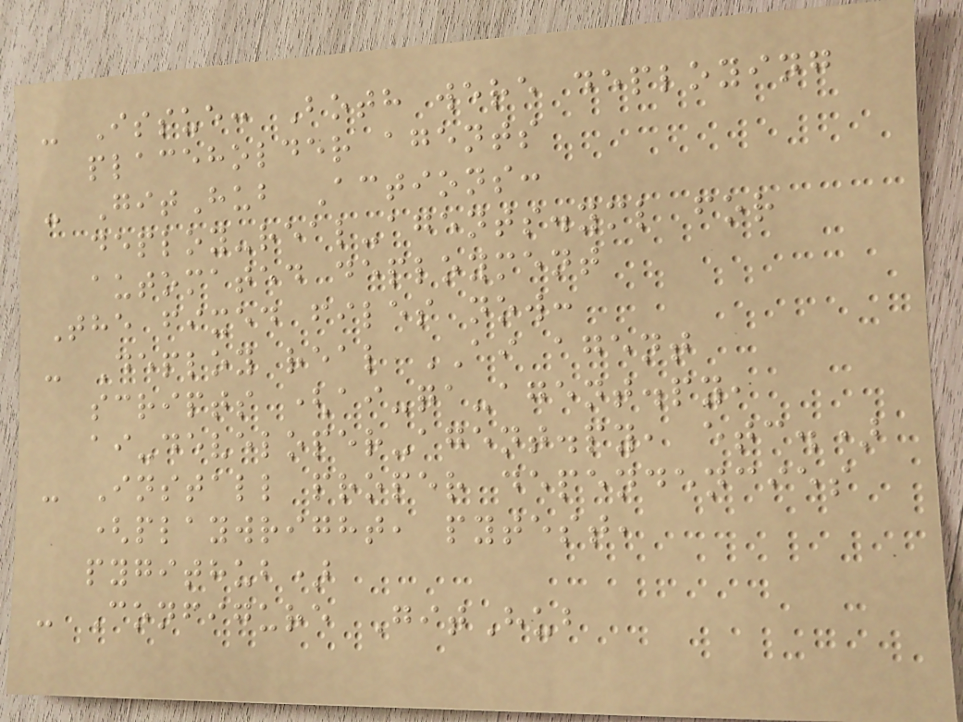- Issue: Both were deploying
placeholder agents
- GitHub Actions:
deploy-real-agents.yml for
automated deployment
The fixed files now:
- Deploy real AI agent
scripts (ai-qa-agent.py,
ai-developer-agent.py, etc.)
- Install proper dependencies
(playwright, pytest,
pygithub)
- Configure GitHub
